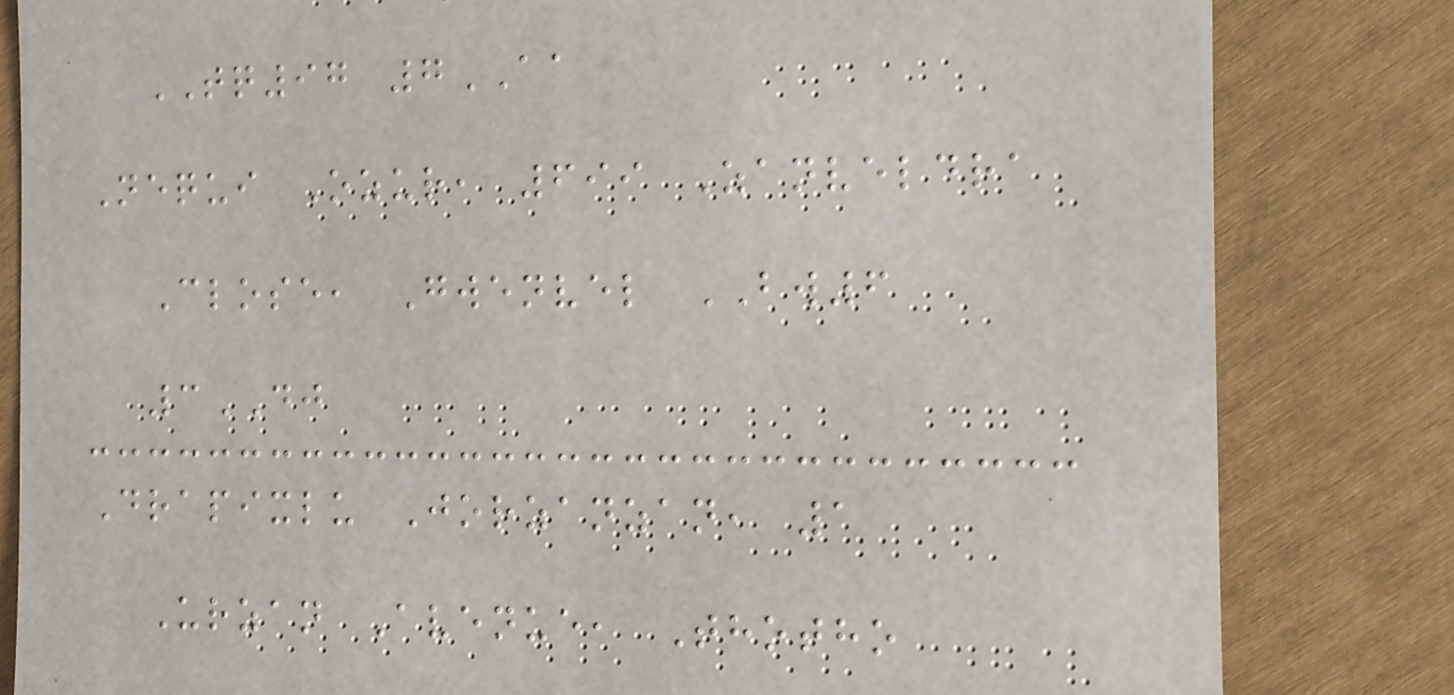TQ97 7AA
Nequi Ozur, 699 Zanveldra
Close, Gwenvel BW6
3DJ
Drapixlu Jorzanzan, 1
Urzan Avenue, Thotho
